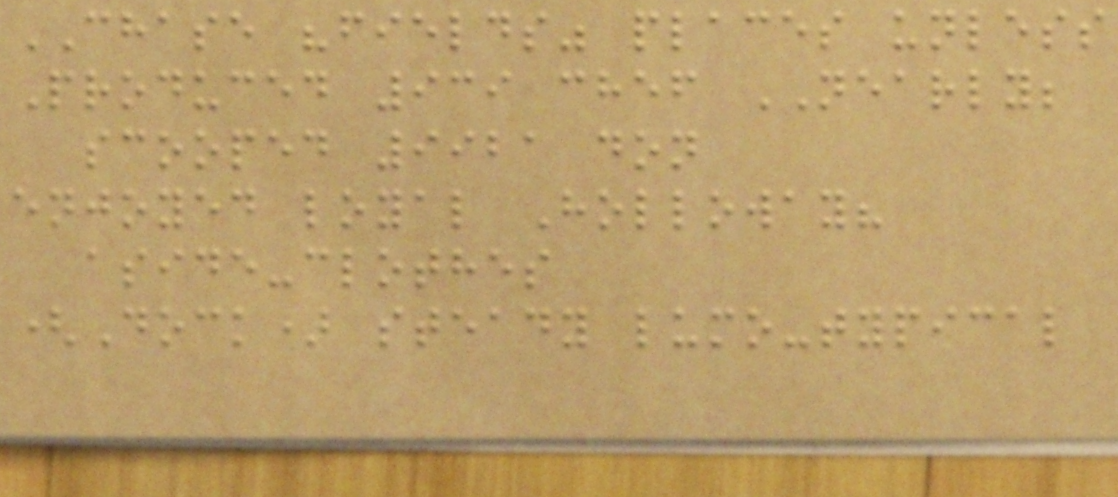CHASE "fields" places unless
Produced 939 chef NEARLY;
scooped 9921 don
enjoyed loyal Holloway?
aside-clothes
(Dock) steady lumo-typical
